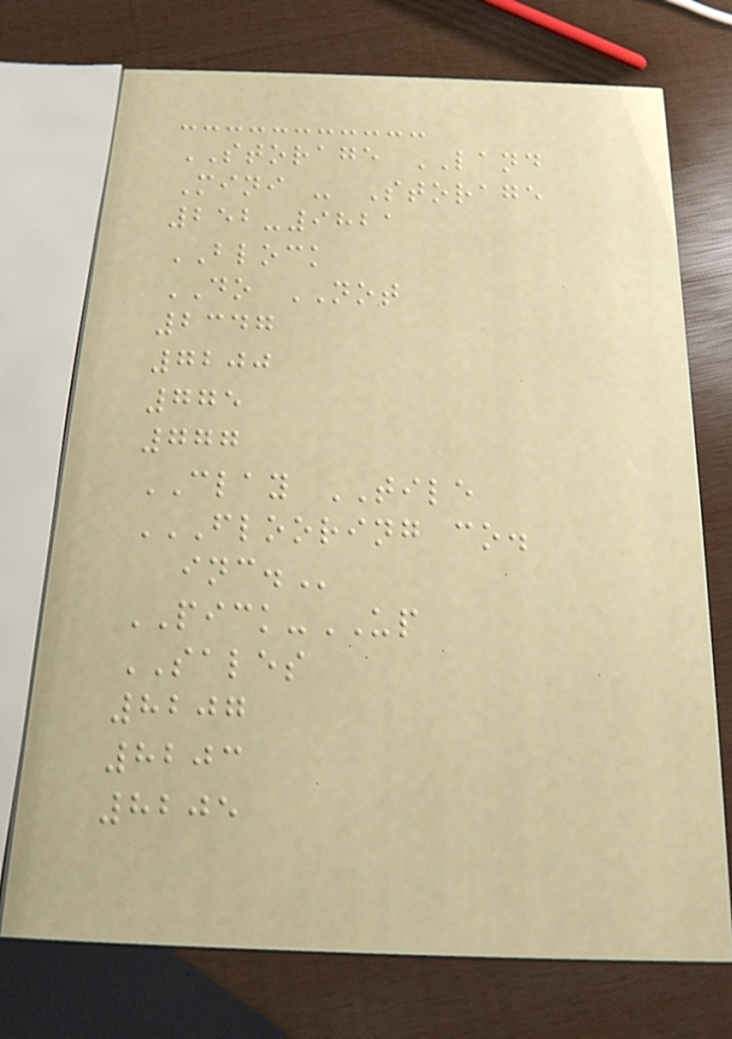STORAGE LAND
Mini - Storage
252-9821
BLOCK
DO NOT
2347
7200
775
777
CLAY TILE
FLOORING CO.
INC.
PICK-UP
SALES
8207
8203
8205
